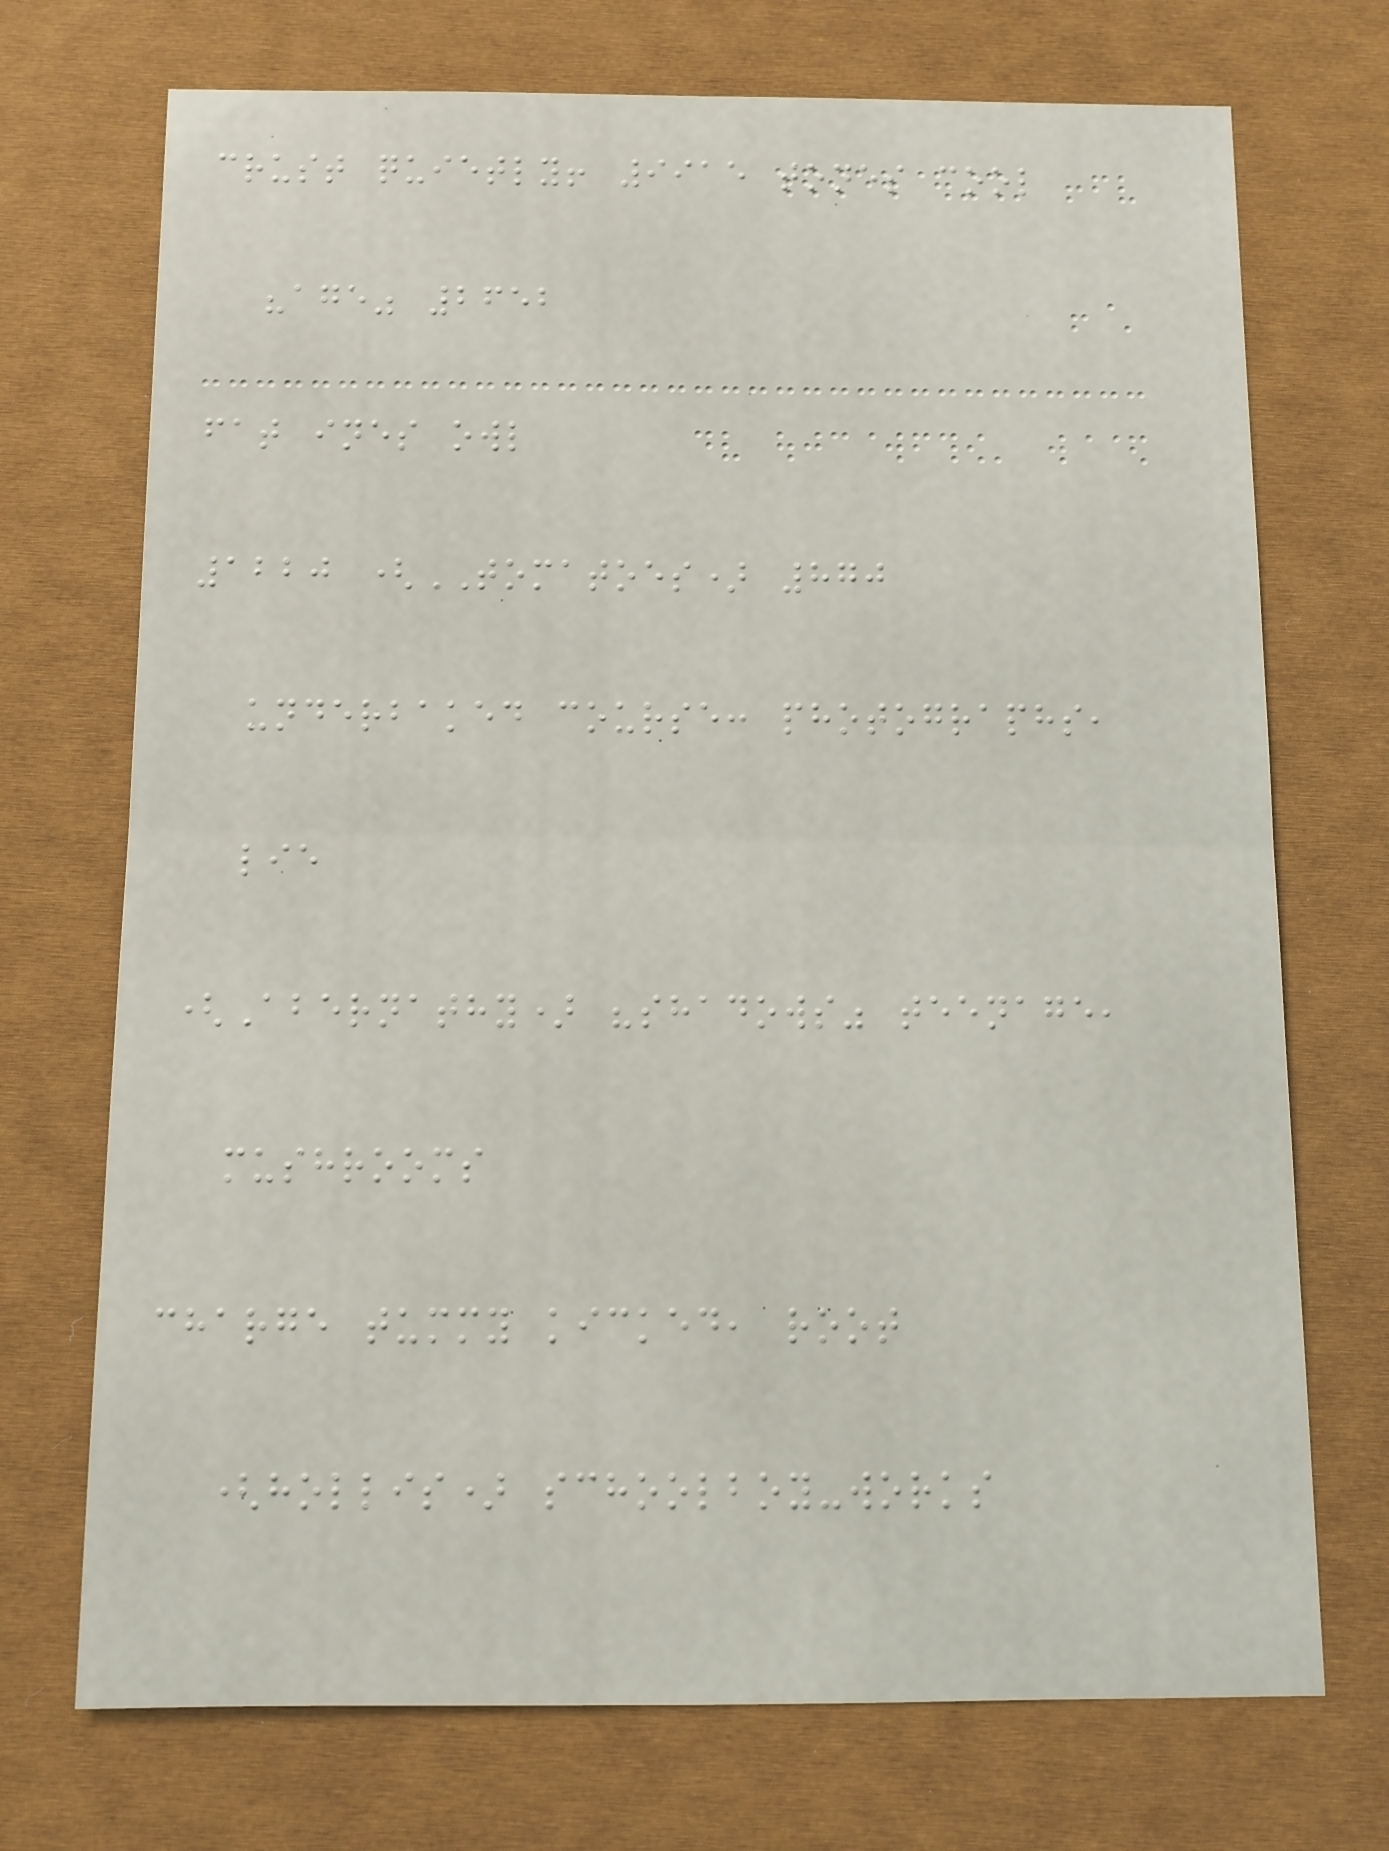crust quietly! 9915 tones cool
"age" 2652
fat ines owl
1220 (TOMATOES) 870
underbaked course: photographs,
lie
(Abernathy) "shadows" teenage,
mushrooms
charge tummy kicked, root
(hollis) schoolboy-works
